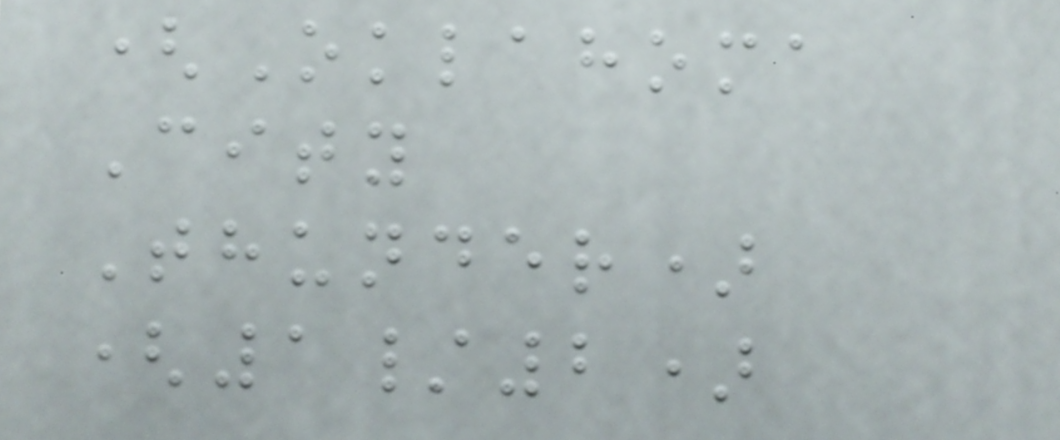(Oklahoma
City
Thunder)
(1/2)
